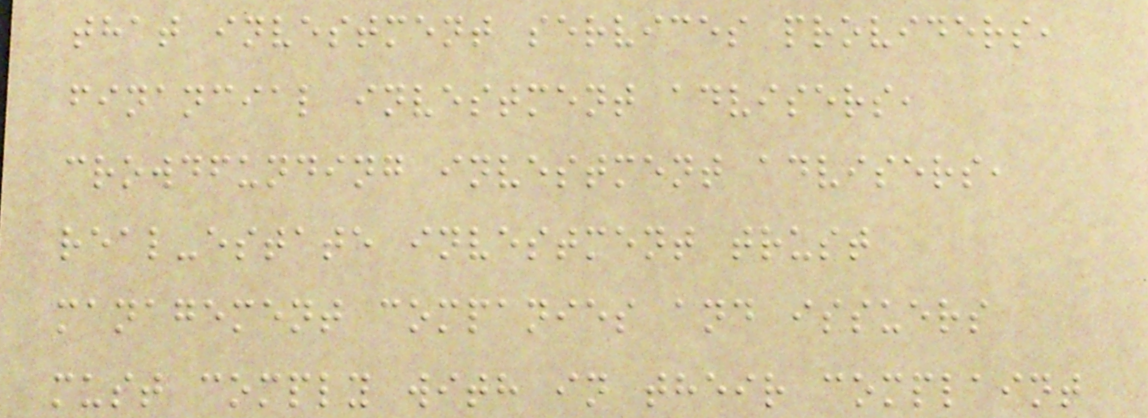that investment services providers,
financial investment advisers,
crowdfunding investment advisers,
real-estate investment trust
management companies and issuers
must comply with in their complaint
